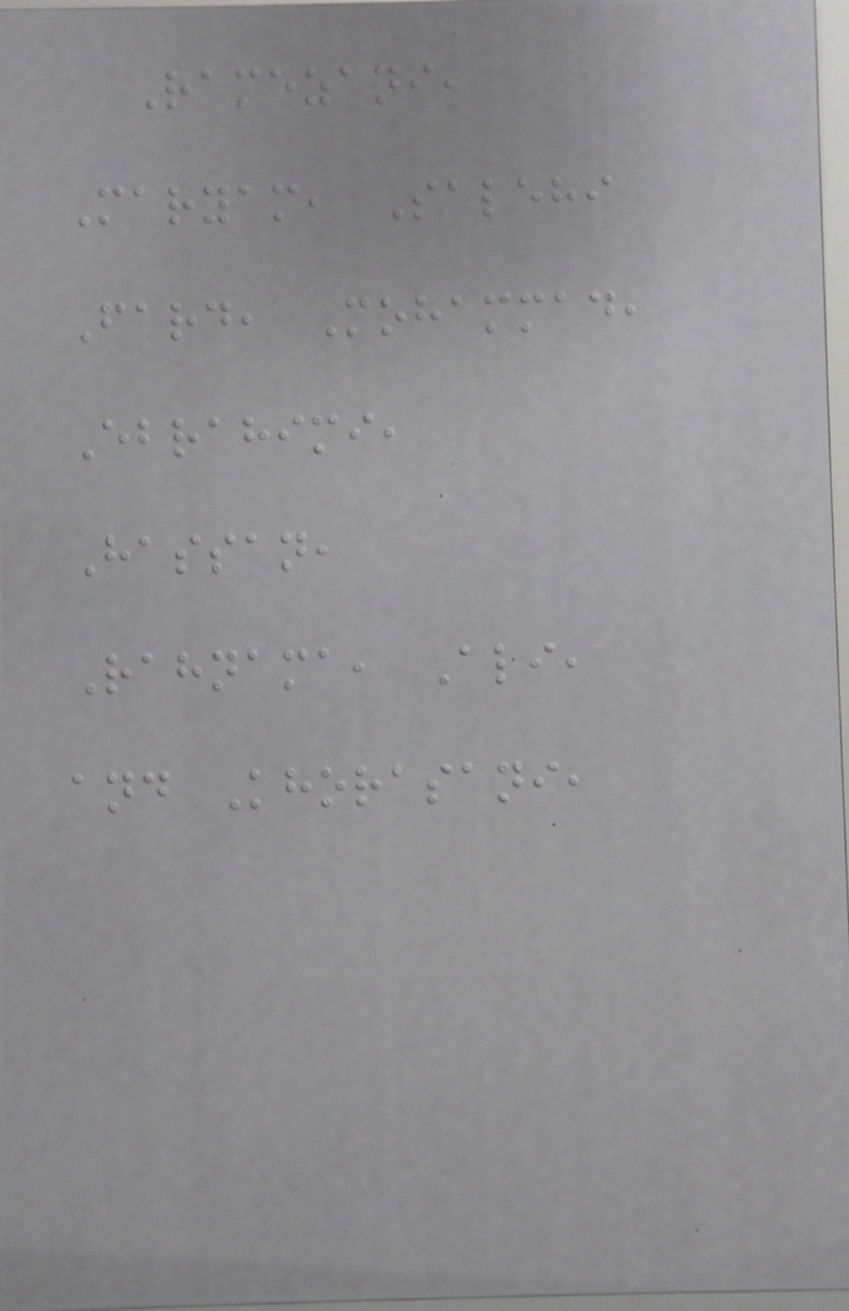Ramezani,
Maryam, Salehi
Fard, Mohammad,
Ebrahimi,
Hassan,
Rahnama, Ali,
and Khorasani,
